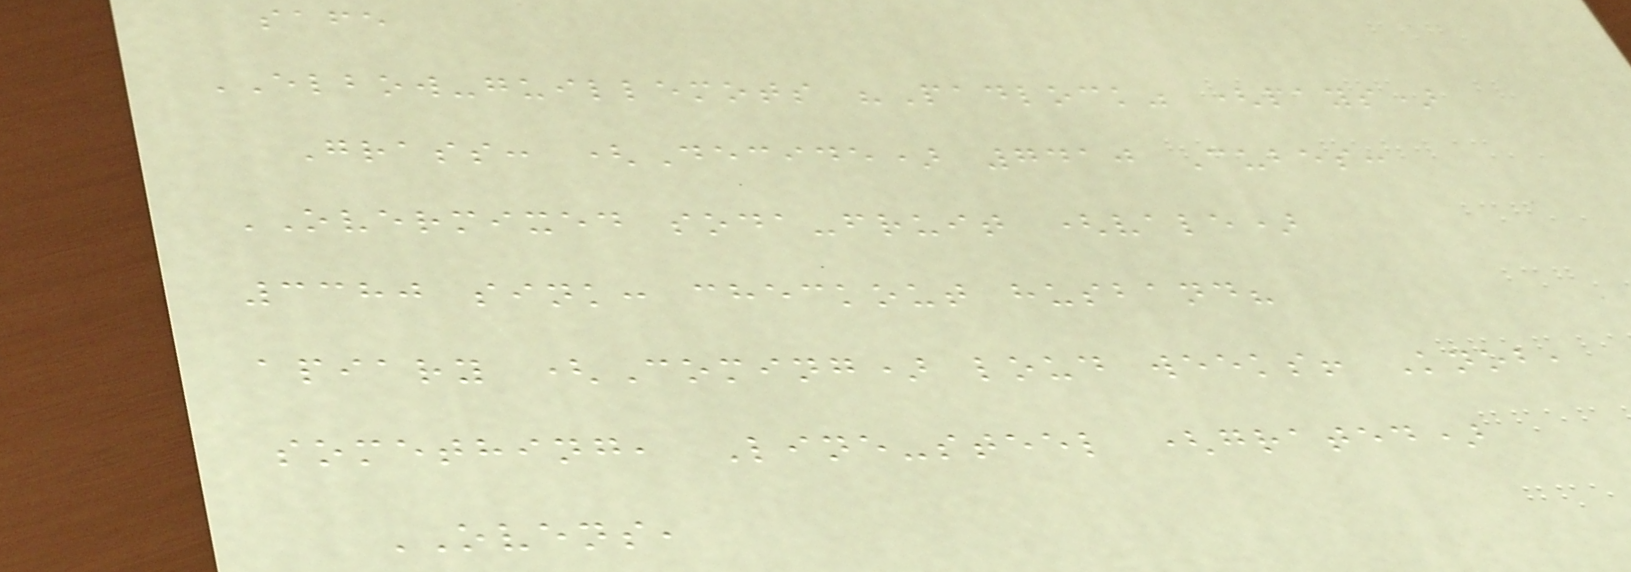safe
ELBOW-guillemots "Padlock" (pays)
Grass: (Decide) 7410 Cubes:
OVERMIXED soda-fruit (vale)
3380 sink: checkout husband?
apiary (Coming) loud weeks! Knob,
something, Line-steel (grated)
OVENS,
